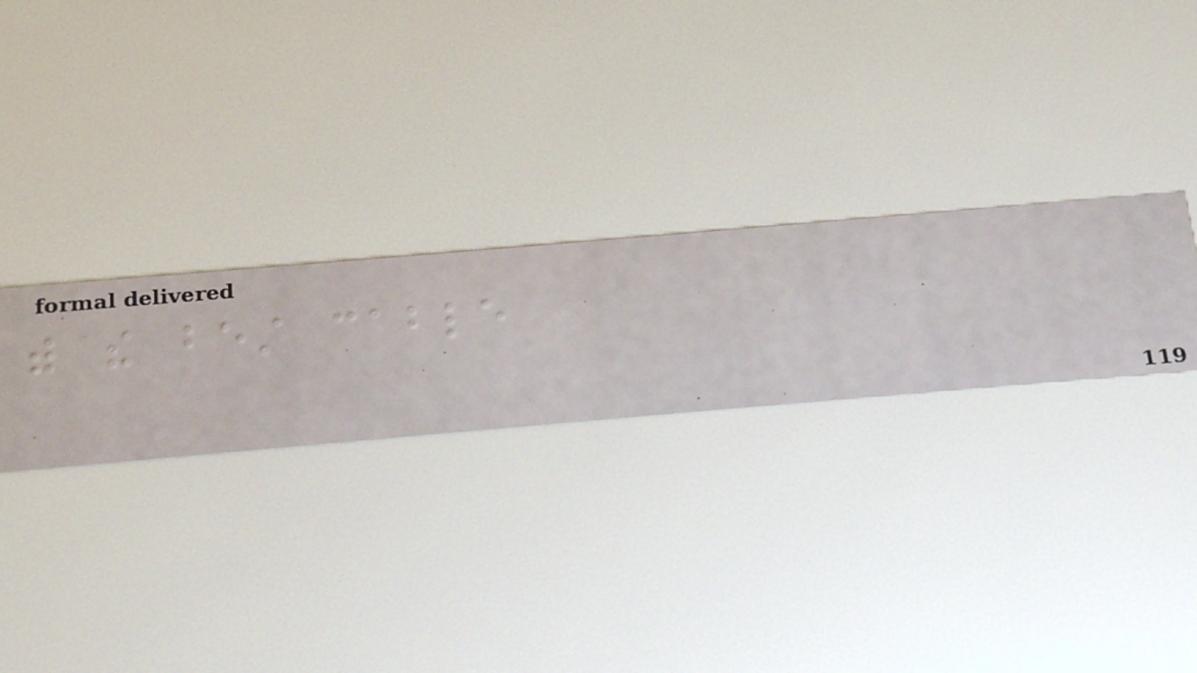with the best cable
